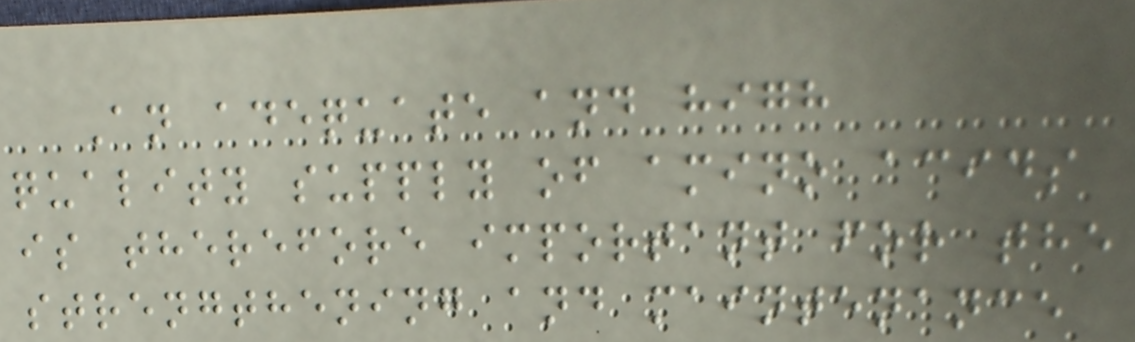An adequate and high
quality supply of amino acids
is therefore important for the
strengthening and maintenance
